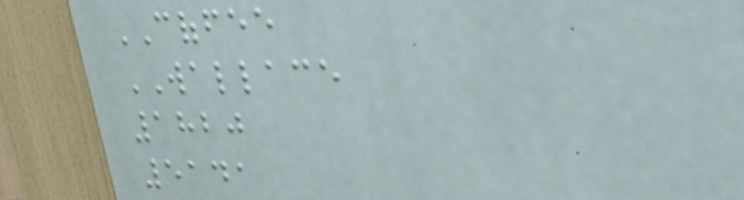COFFEE
WALLACE
1820
5141
